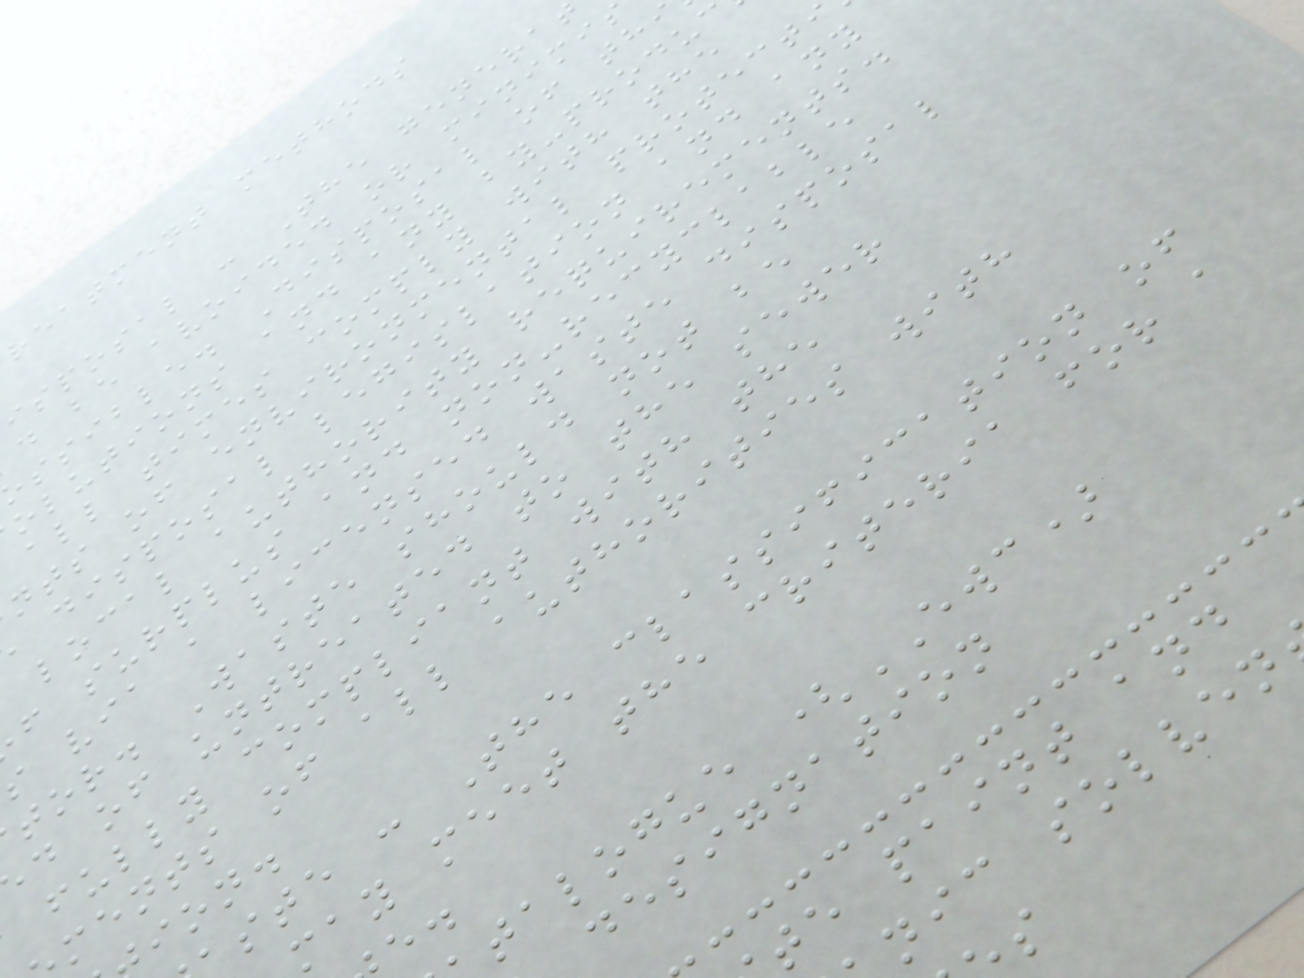reatment methods
isposal : The genera
d be avoided or minimi
ssible. Disposal of thi
olutions and any by-produc
all times comply with the
nts of environmental protecti
disposal legislation and any
local authority requirements.
f surplus and non-recyclable
s via a licensed waste disposal
tor. Waste should not be
d of untreated to the sewer
fully compliant with the
ments of all authorities with
ion.
ste : The classification of
may meet the criteria for a
talogue (EWC)
designation
te paint and
nic solven
